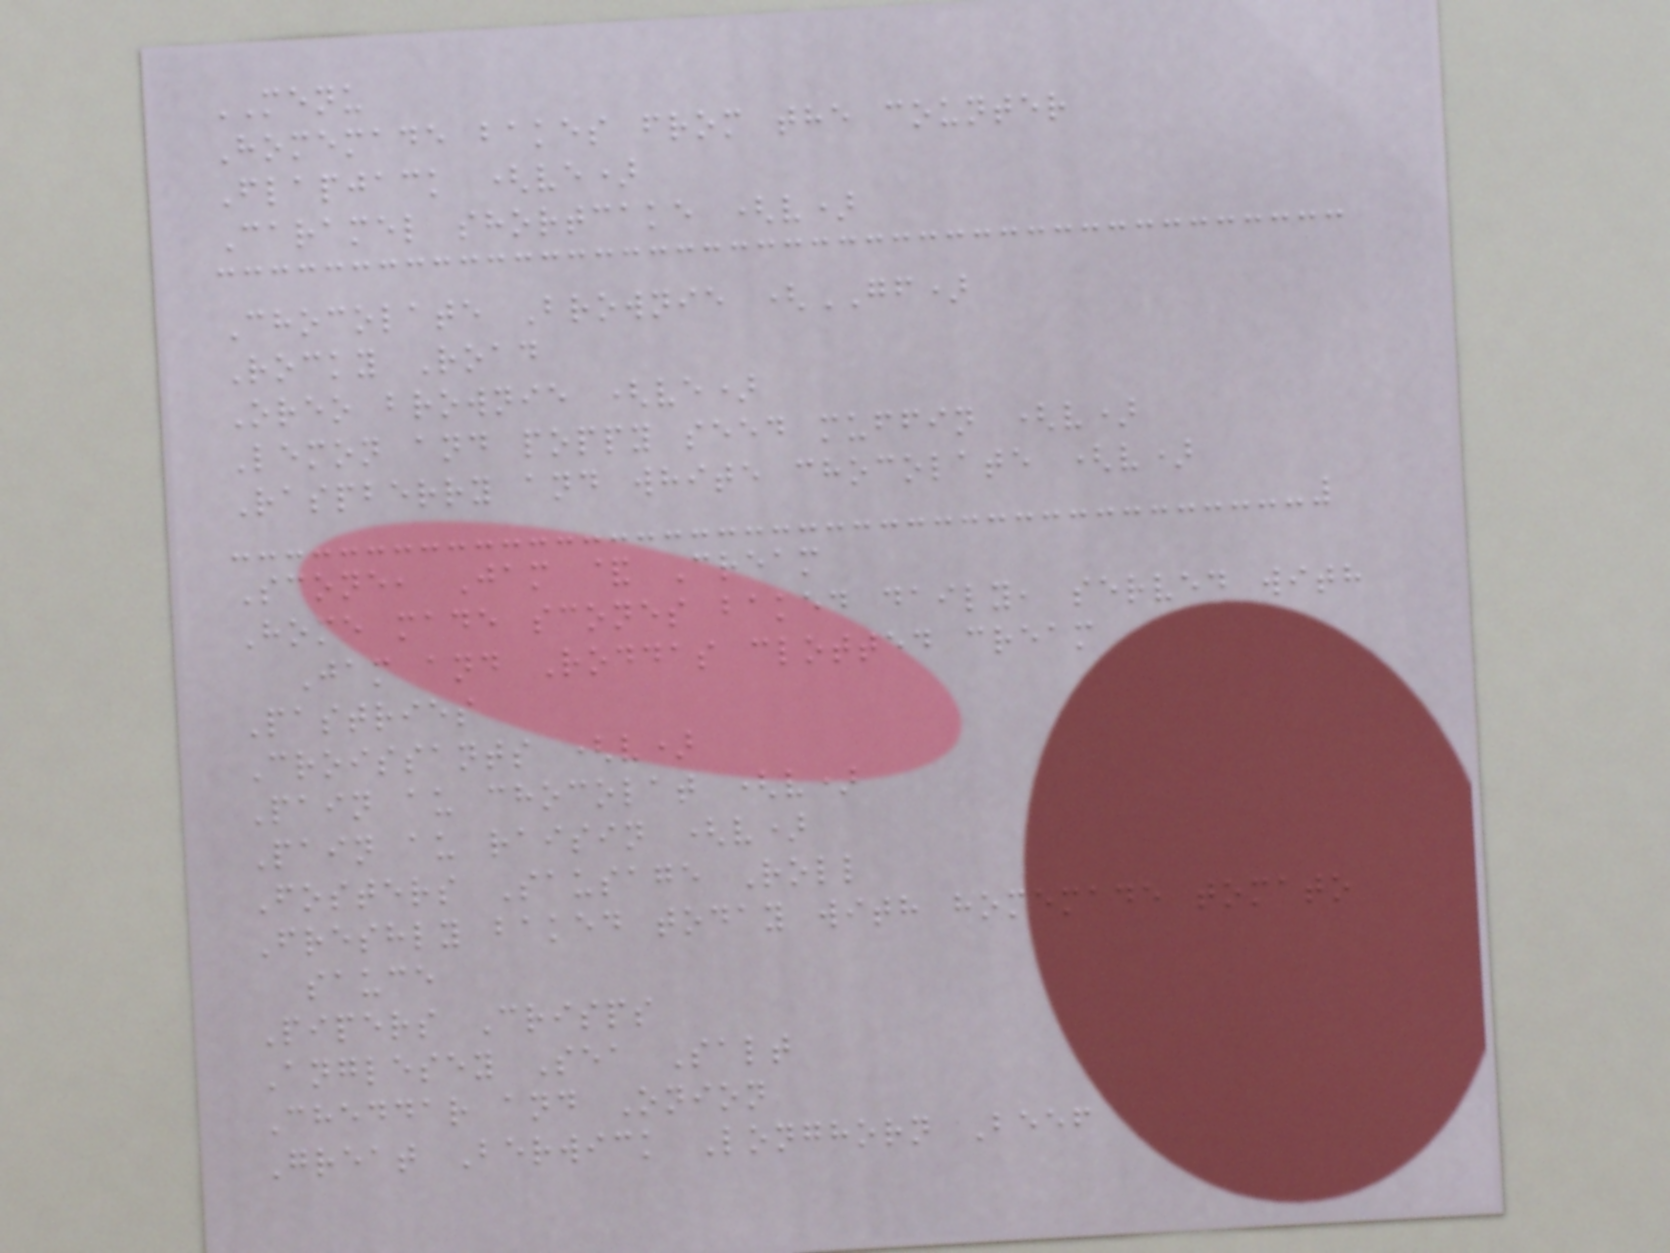MENU
Homemade bakes from the counter
Flapjack (ve)
Caramel shortcake (v)
Chocolate Brownie (GF)
Rocky Road
Oreo brownie (ve)
Lemon and poppy seed muffin (v)
Raspberry and white chocolate (v)
Scone, Jam & Cream
Home made scones baked daily, served with
Jam and Roddas clotted cream
Pastries
Croissants (v)
Pain au chocolat (v)
Pain au raisin (v)
Fosters Sausage Roll
Freshly baked today with homemade tomato
sauce
Pipers Crisps
Anglesey Sea Salt
Cheddar and Onion
Great Berwick Longhorn Beef
